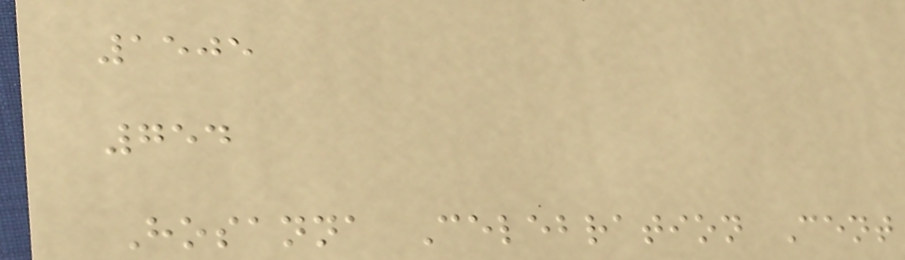1505
754
Hosanna Celebration Cent
